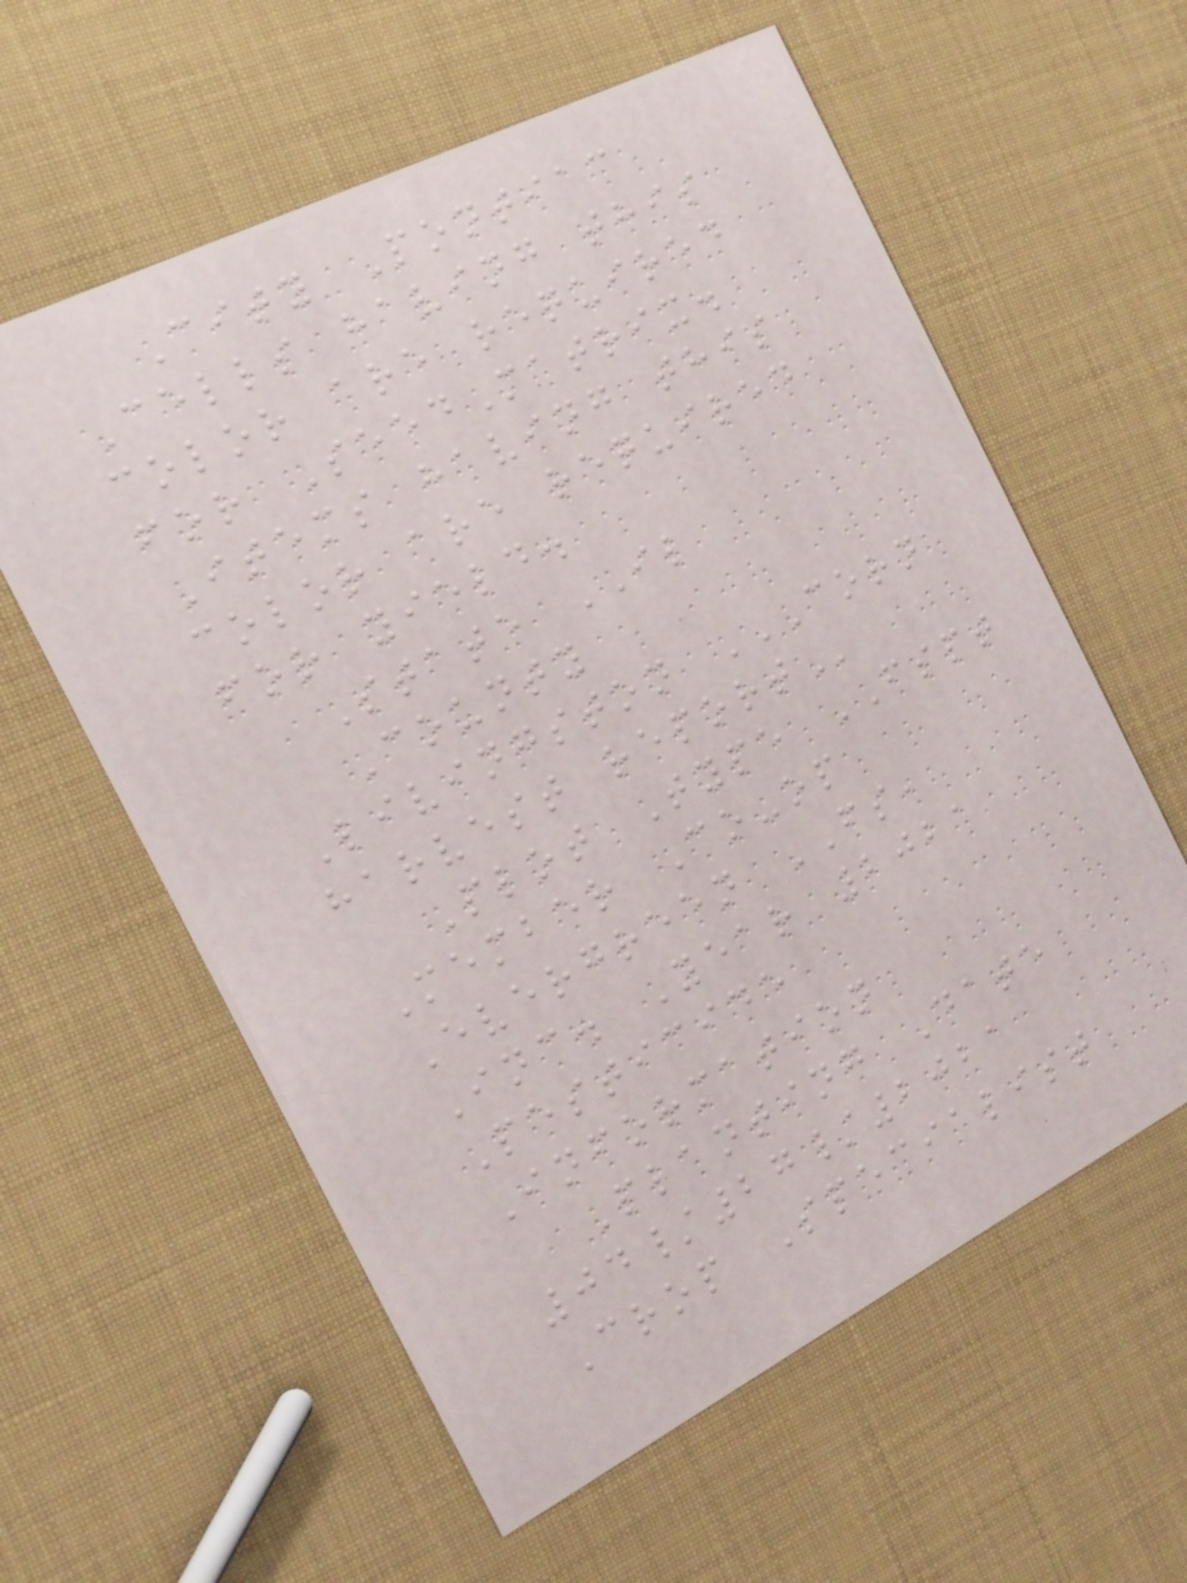City Pontiac
Cells having this
color are required
for SeedMatrix.
Items having this
color are required
for yield.
State IL
County
Livingston CORN
HARVEST REPORT
Plot Type FSPT
Member Co-op
Evergreen FS,
Inc. Year 2021
Pesticide
Information
Planting Date
04/27/2021
Crop Specialist
